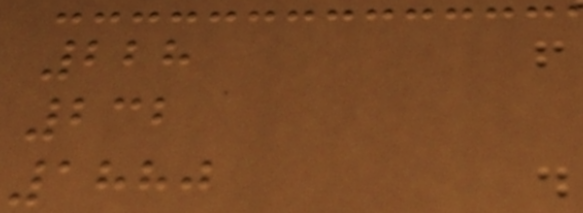228
232
1880
